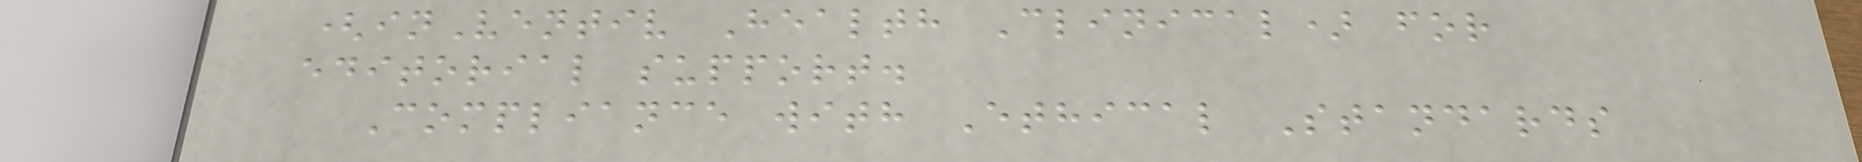(inVentiv Health Clinical) for
editorial support.
Compliance with Ethical Standards
